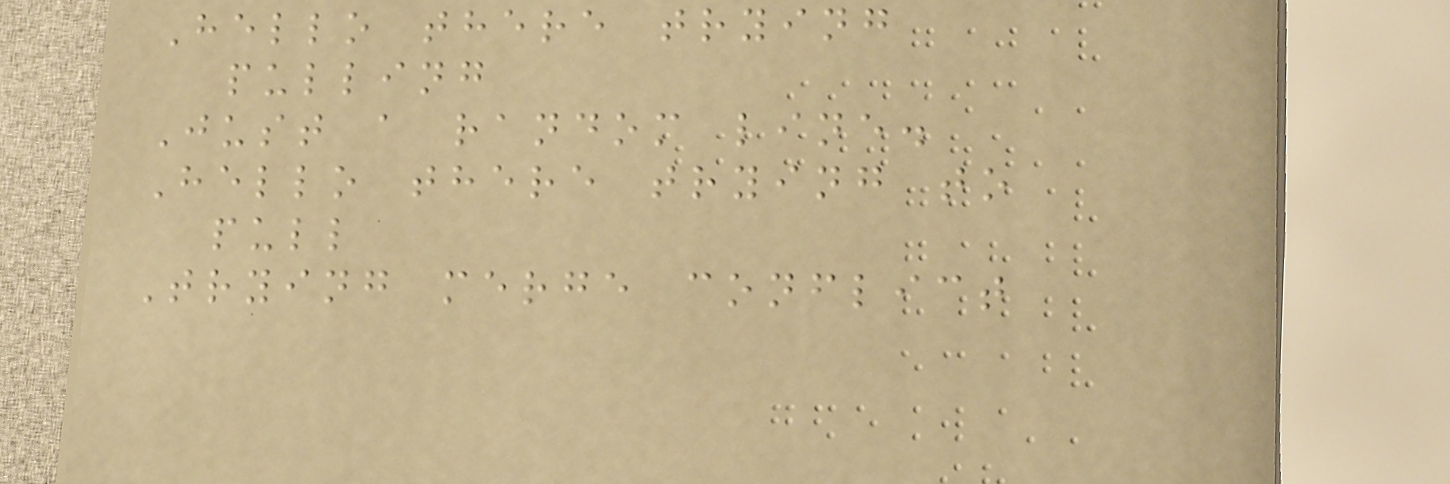Hello there trying
pulling
Just a random line.
Hello there trying to
pull
Trying merge conflict
